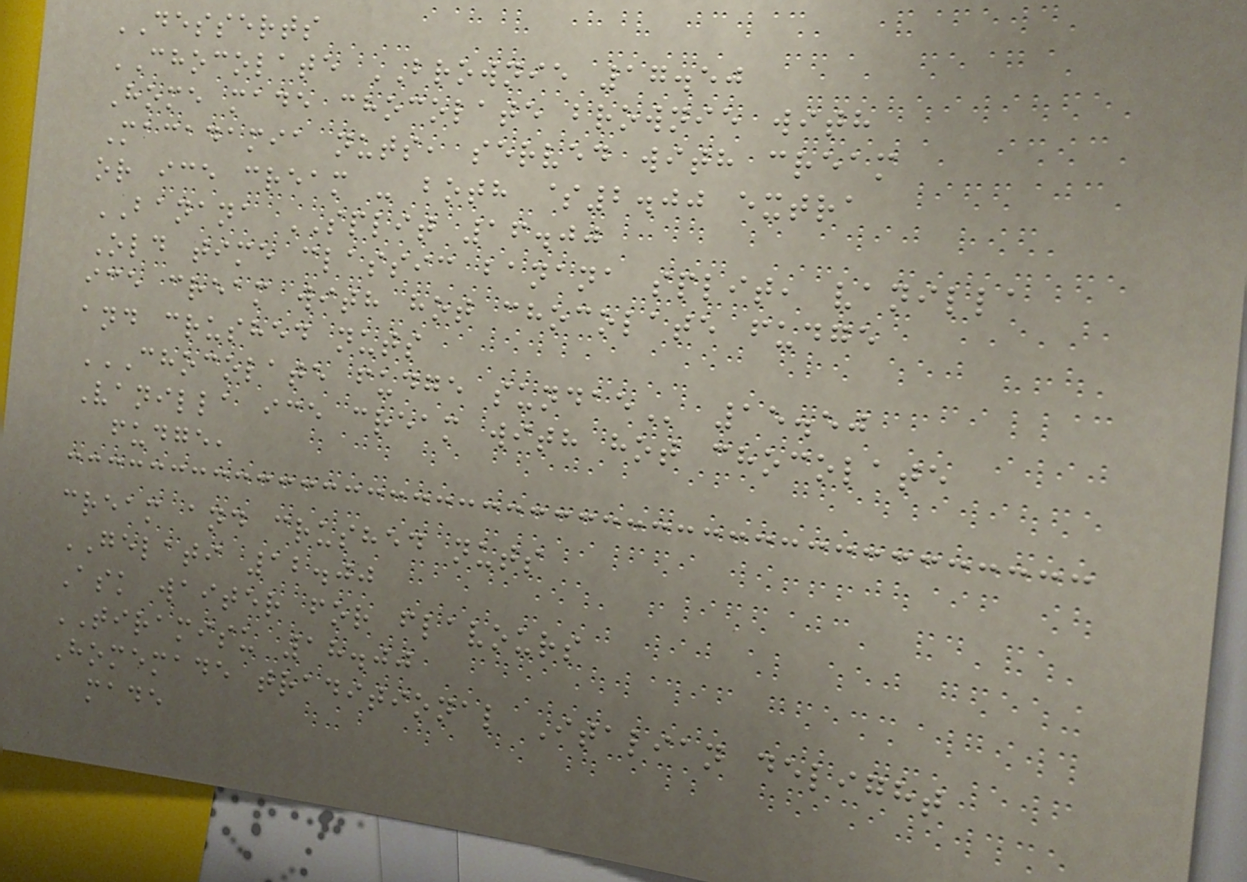DESSERTS
CHOCOLATE BROWNIE 17.50
Home made chocolate brownie with
Macadamia nuts, served with cream
or ice cream - both $2.00 extra
BANANA SPLIT 16.00
Old time classic banana split, vanilla
ice cream with hot chocolate fudge
and crushed nuts
CHOCOLATE FUDGE SUNDAE 15.50
Vanilla ice cream with hot chocolate
fudge,
cream and crushed nuts
GELATI 12.00
Ask waiter for flavours
TIRAMISU 18.00
Homemade traditional Italian delight
made
